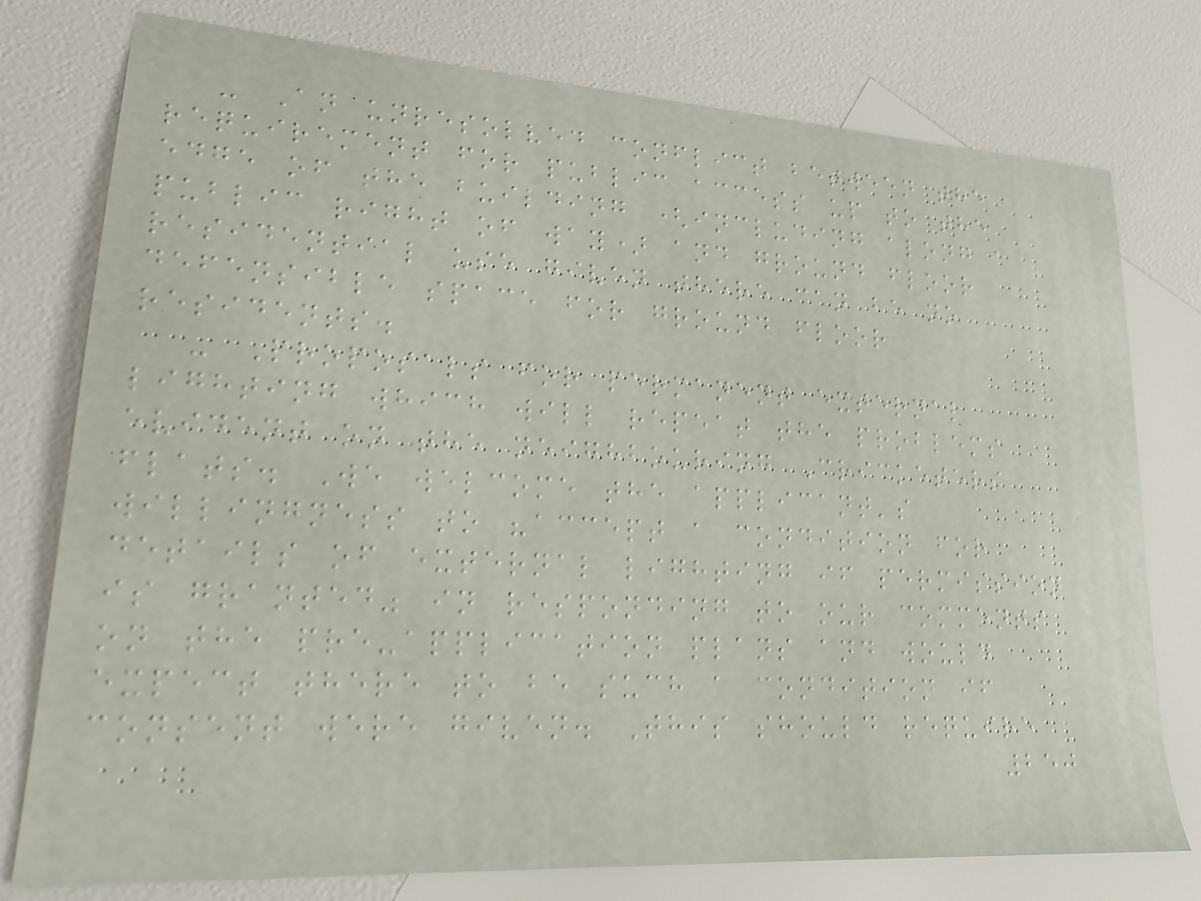- An unresolved conflict between the
requirement for public access up to the
edge of the building (including along a
public right of way) and ground floor
residential use given there can be no
defensible space for ground floor
residents.
- Proposals for permanent external
lighting which will repeat the problems
evident on the neighbouring Cricketers
flats. We welcome the applicant's
willingness to "accept a condition for
details of external lighting if permission
is granted" in responding to our comments
on the pre-application plans and would
expect there to be such a condition if
consent were given. This should require
250
